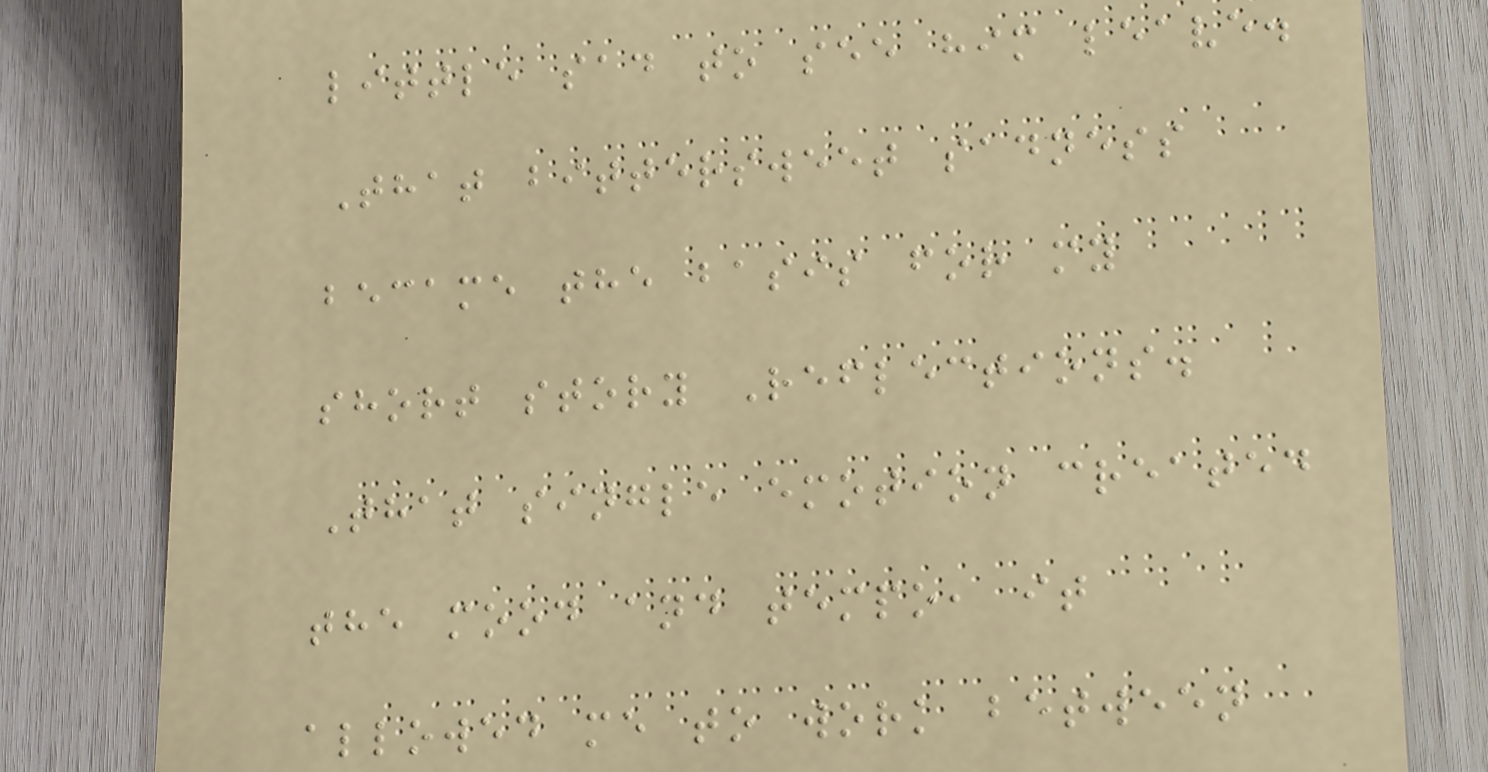little sad to see him leave.
That bittersweet sadness
became the basis for my
short story Reflections.
That single emotion created
the mood and tempo, it
allowed me to work between
